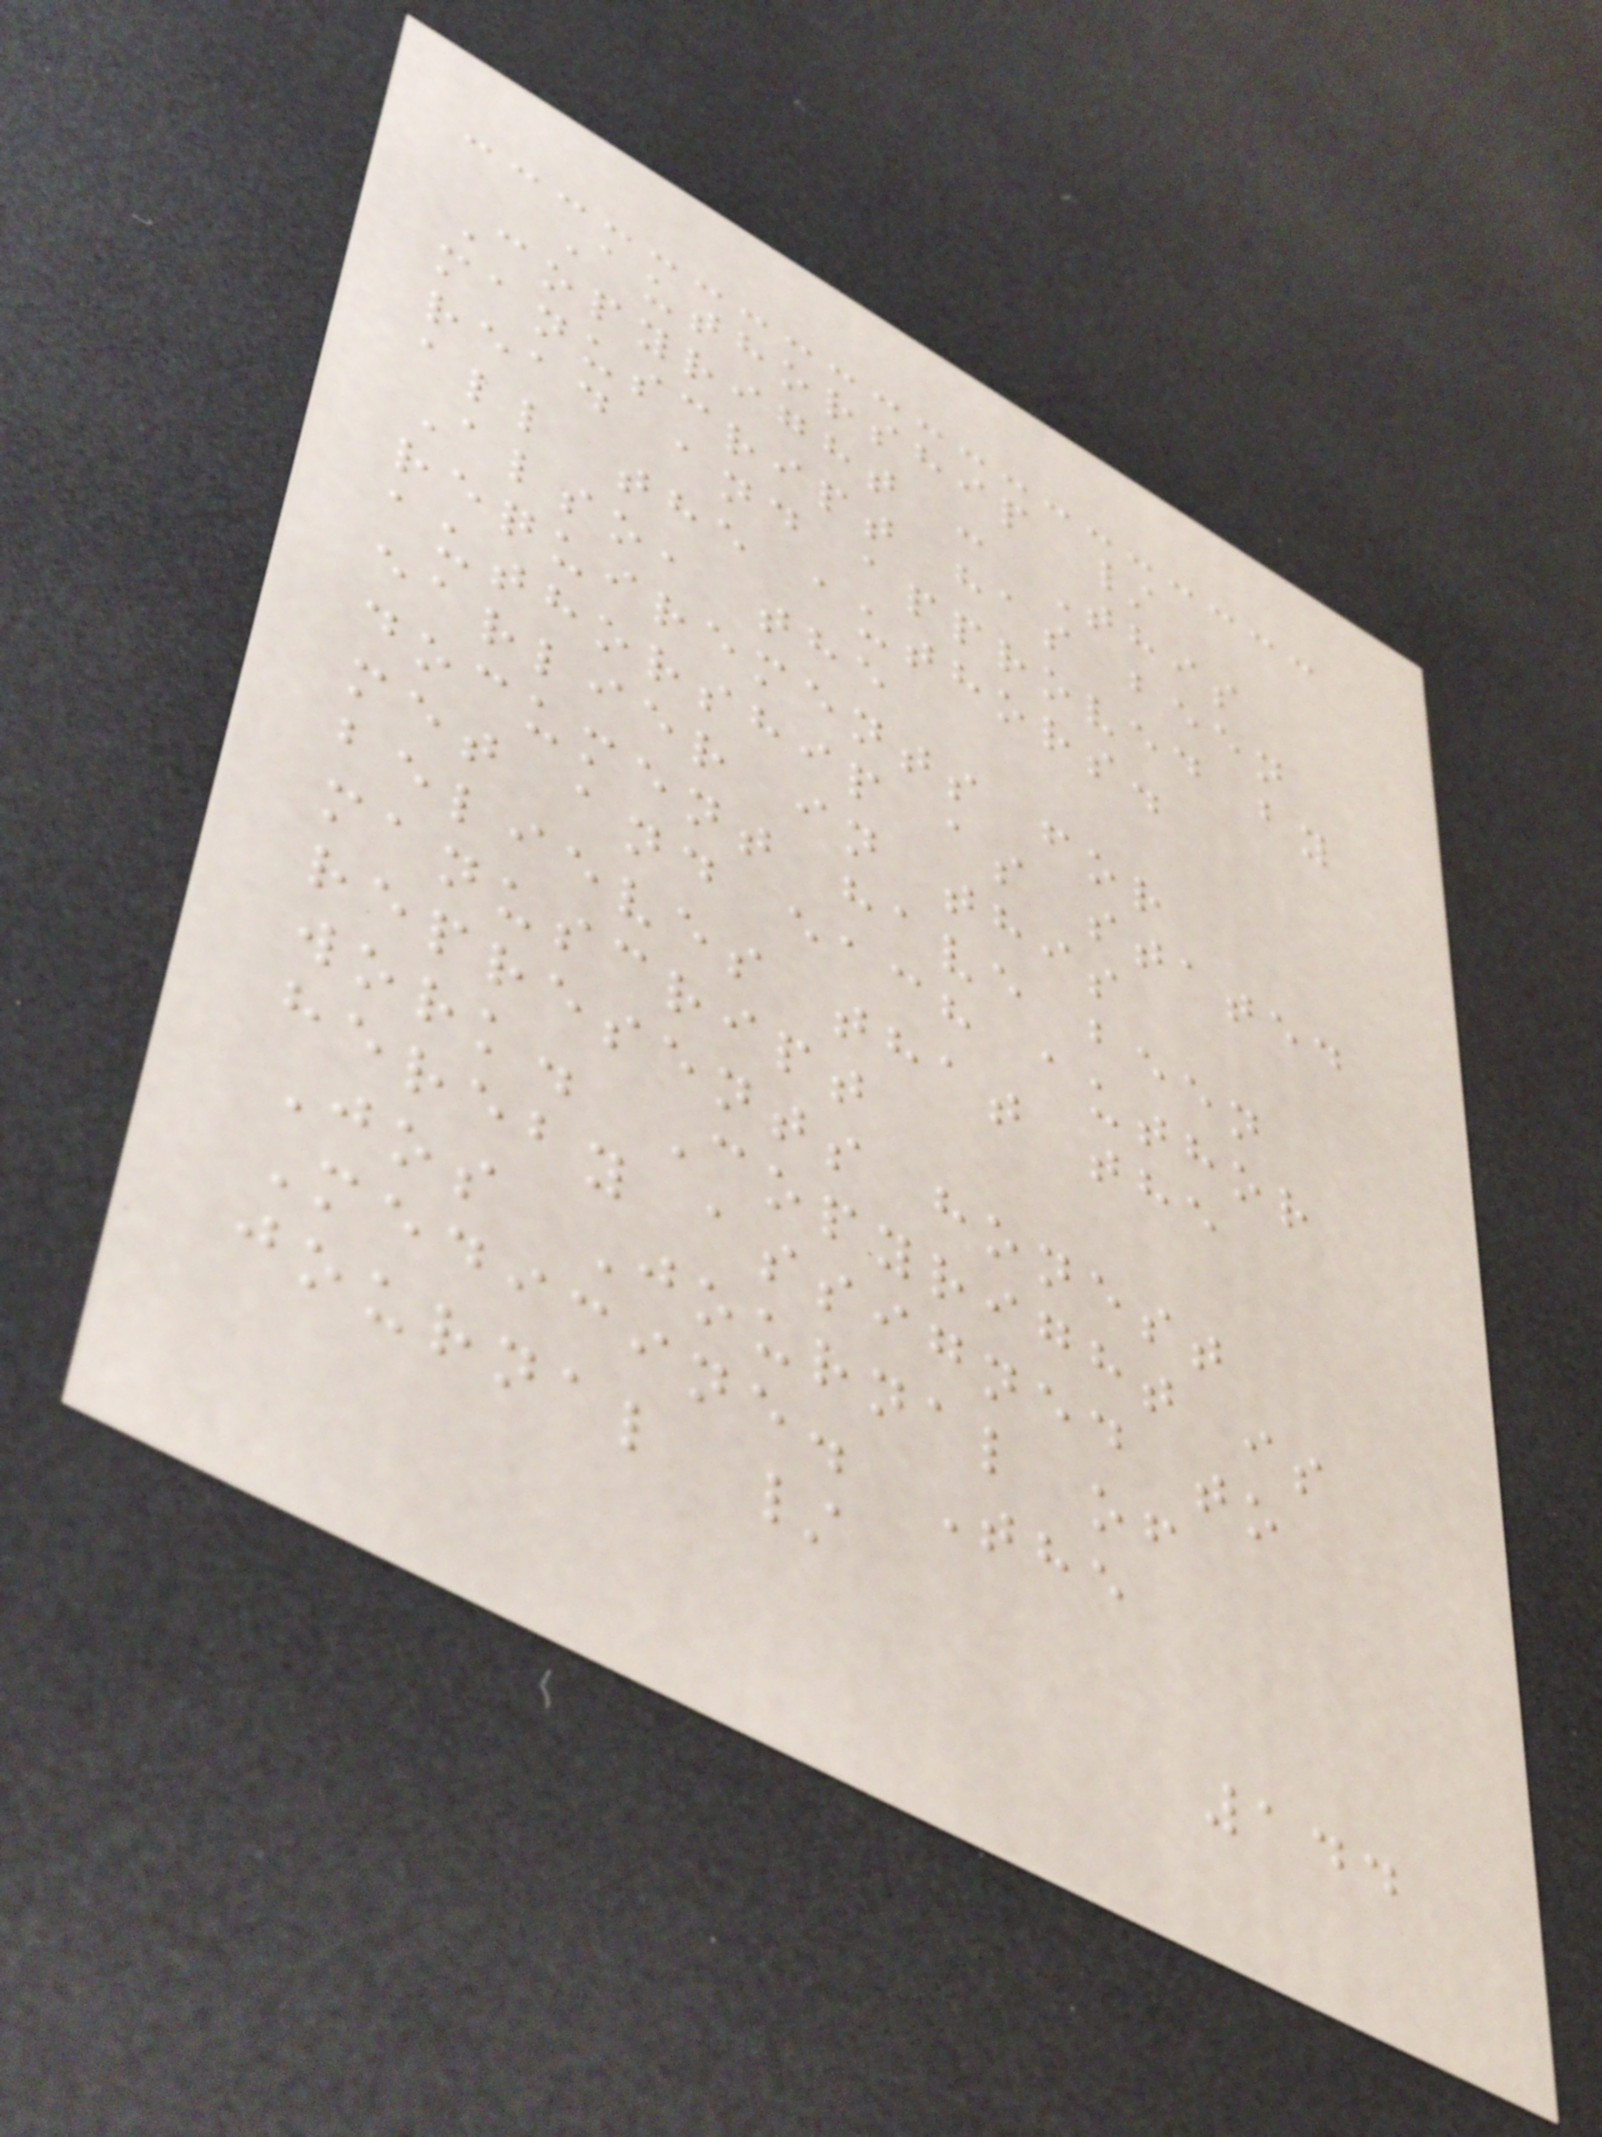Authorship /
Copyright : This
manuscript has been
read and approved by
all the authors.
Also, the
requirements for
authorship as stated
earlier in this
document have been
met and each author
believes that the
manuscript
represents honest
work. Copyright is
hereby assigned to
Jos Journal of
Medicine. The
journal /
144
